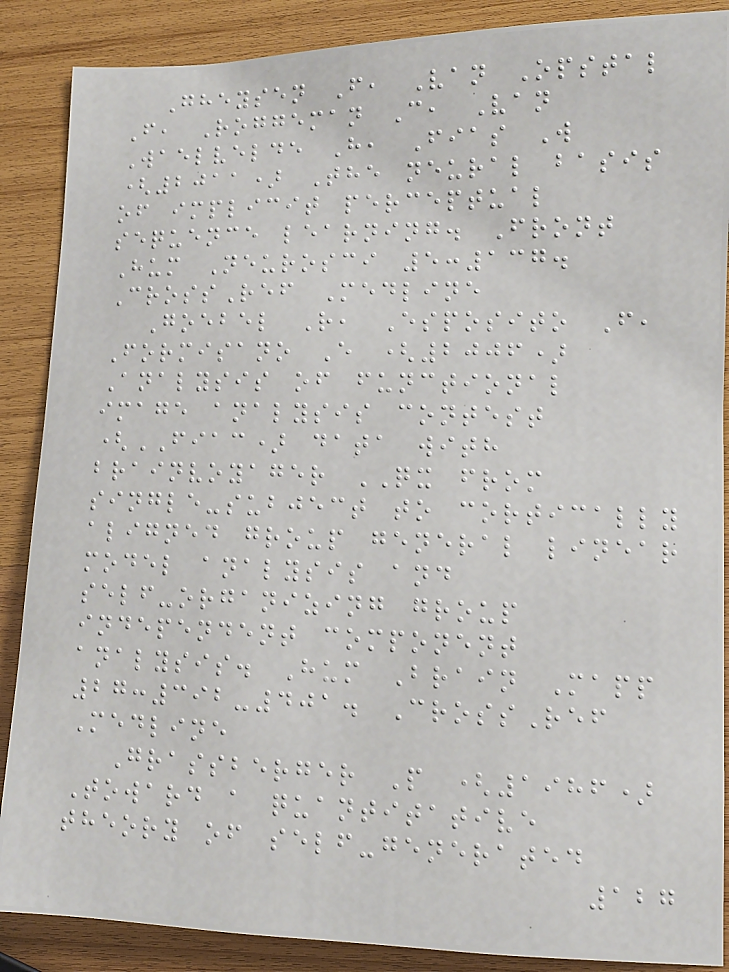Gheysen F, Van Opstal
F, Roggeman C, Van
Waelvelde H, Fias W
(2011) The neural basis
of implicit perceptual
sequence learning. Front
Hum Neurosci 5:137.
CrossRef Medline
Goebel R, Esposito F,
Formisano E (2006)
Analysis of functional
image analysis contest
(FIAC) data with
brainvoyager QX from
single-subject to cortically
aligned group general linear
model analysis and
self-organizing group
independent component
analysis. Hum Brain Mapp
27:392-401. CrossRef
Medline
Grassberger P (1986)
Toward a quantitative
theory of self-generated
127
